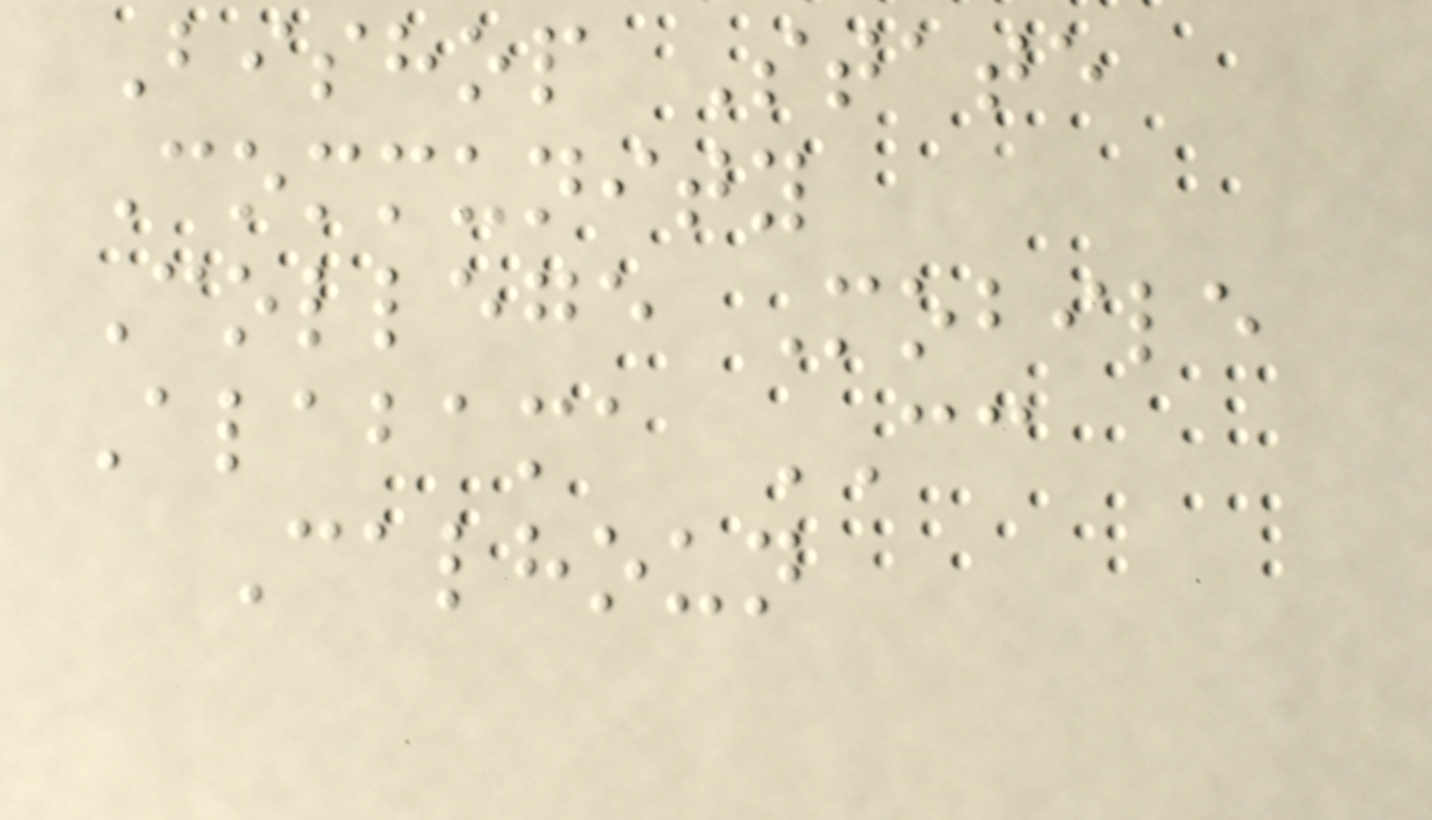Bishop State
Community
College Mobile
Alabama CC
Calhoun
